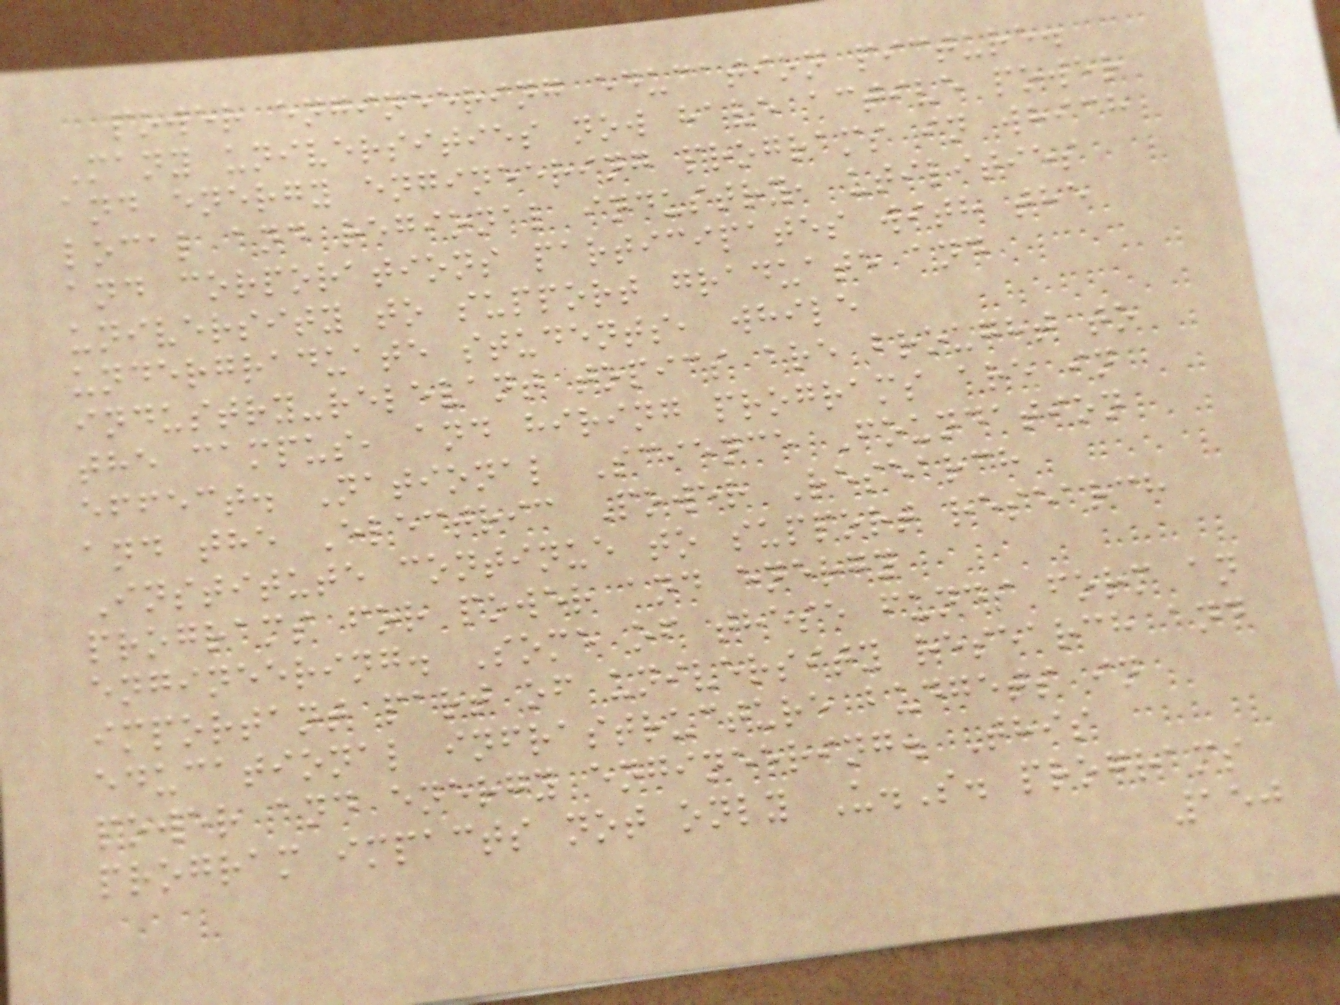power engineering education picture.
Many universities now have active power
and energy engineering programs in which
local and regional industry, utilities
and corporations participates with the
university to support graduate and
undergraduate students, while
industry-relevant topics are brought to
the campus, and hiring programs are in
effect. National Science Foundation
and the Electric Power Research
Institute continue to support research
programs for power and energy
engineering. Some of these funds form an
important part of university research and
educational infrastructure budgets in
power and energy engineering. This
program impacts not only U.S. programs
150
